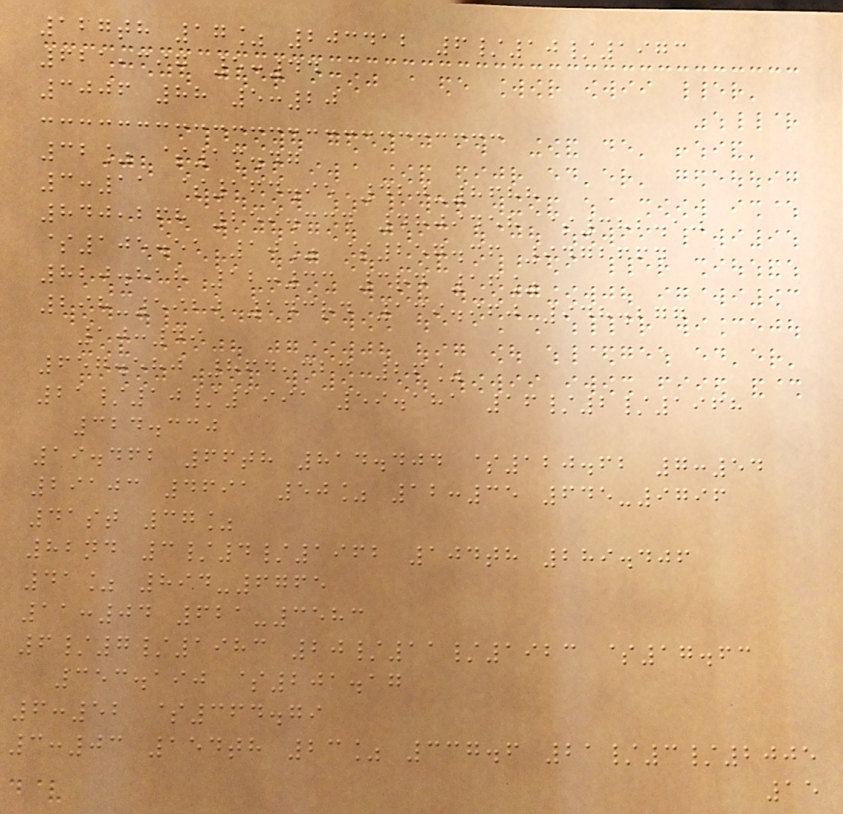127th 17% 203412 6/10/1973
621,397 5:44
3006 88 5:20
32% $13.47
3:11 $164.95 420-8688
840,268 259.334 4809458 $382.10
$105.51 10% $257.36 9472664
820.818 12:33 3rd 16%
298-5920 143rd 139.960 948.277
10:49
657.580 864,323 26%
21/10/1991 59.181 16/2/1968
324.330
19.462 66th 814.404 $120.62 7:54
29103 4691 50% 12:35 645-9796
41st 37%
82nd 3/4/1962 104th 289.406
41% 894-6765
11:04 621-3583
6/7/1983 20/11/1923 $17.63
353.190 $201.17
6:52 $364.79
3:03 154th 23% 337.6 21/3/2005
15
